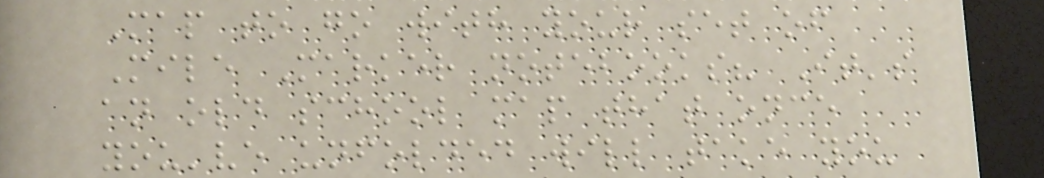Map to go with your set of
Mile Marker notebooks? It's
an old school map that once
you've unfolded will take you
